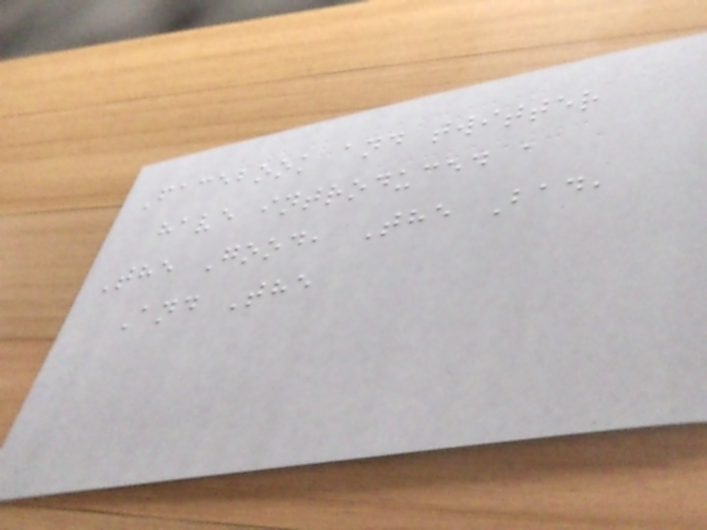Facebook and twitter
have introduced a
The Good, The Bad,
And The
